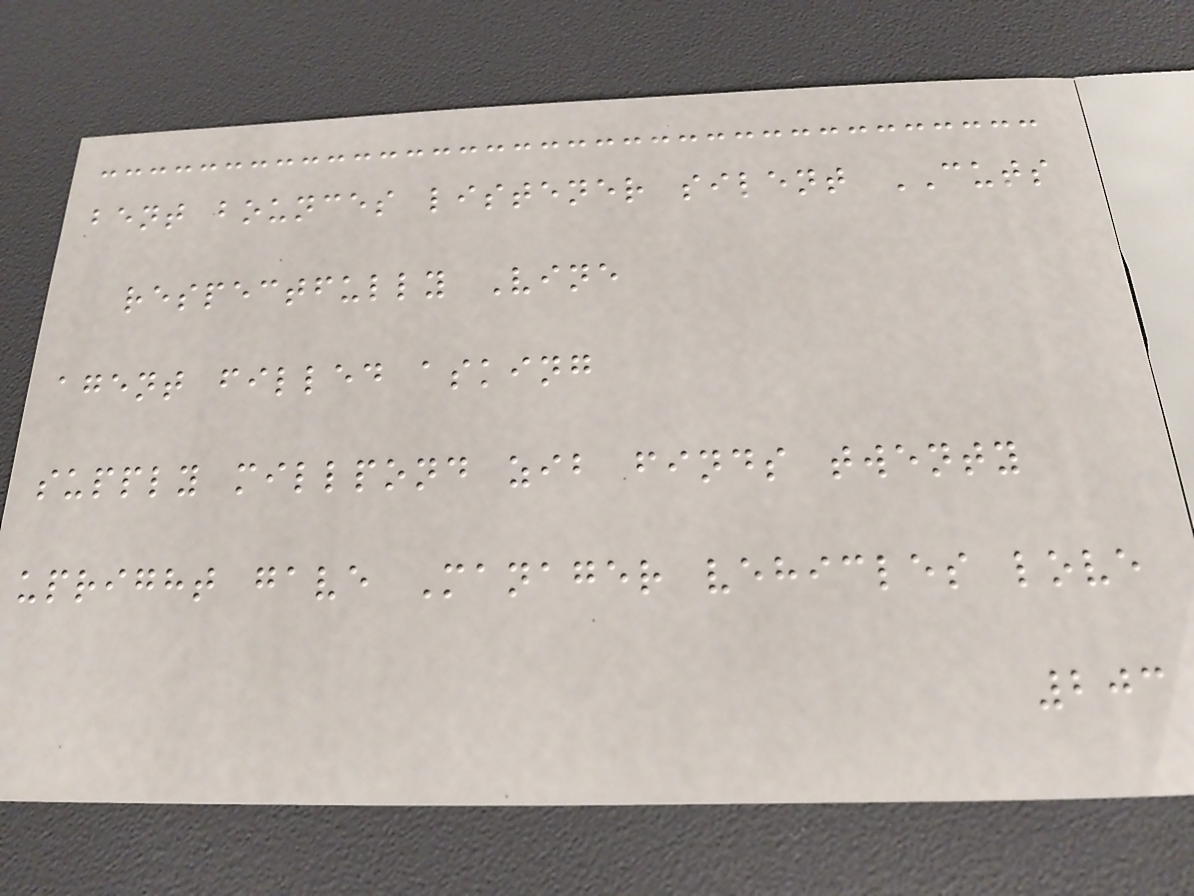bent bounces listener silent CUTS
respectfully Vine
agent filled asking
supply millpond zib finds twenty
upright gave Manager vehicles love
203
